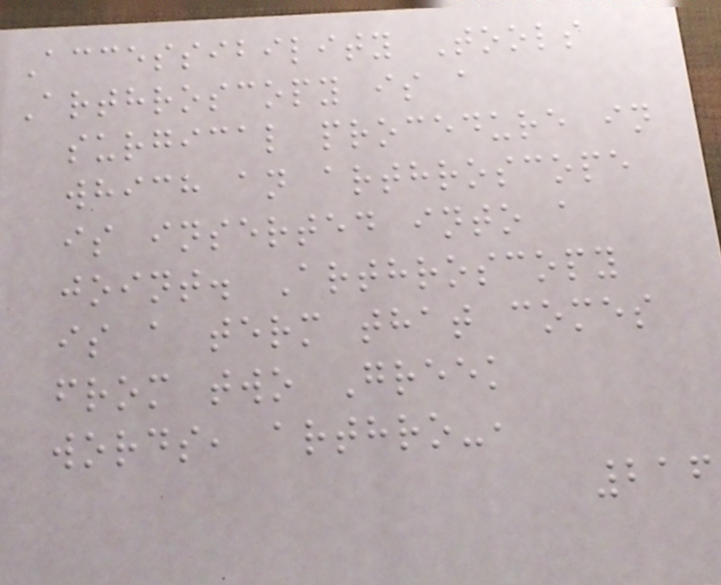Accessibility Tools
Arthroscopy is a
surgical procedure in
which an arthroscope
is inserted into a
joint. Arthroscopy
is a term that comes
from two Greek
words, arthro-,
216
